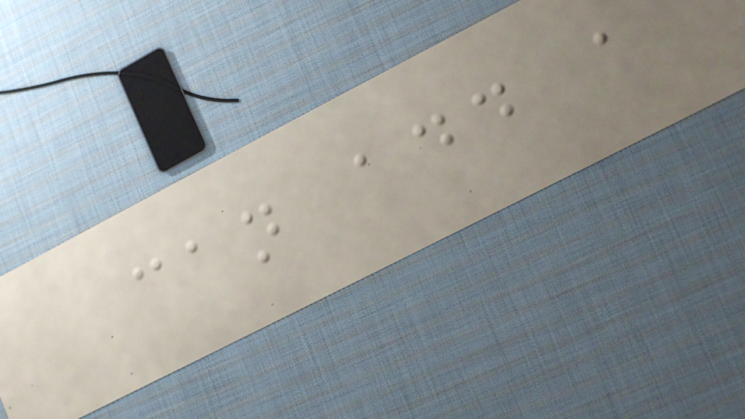can add a
